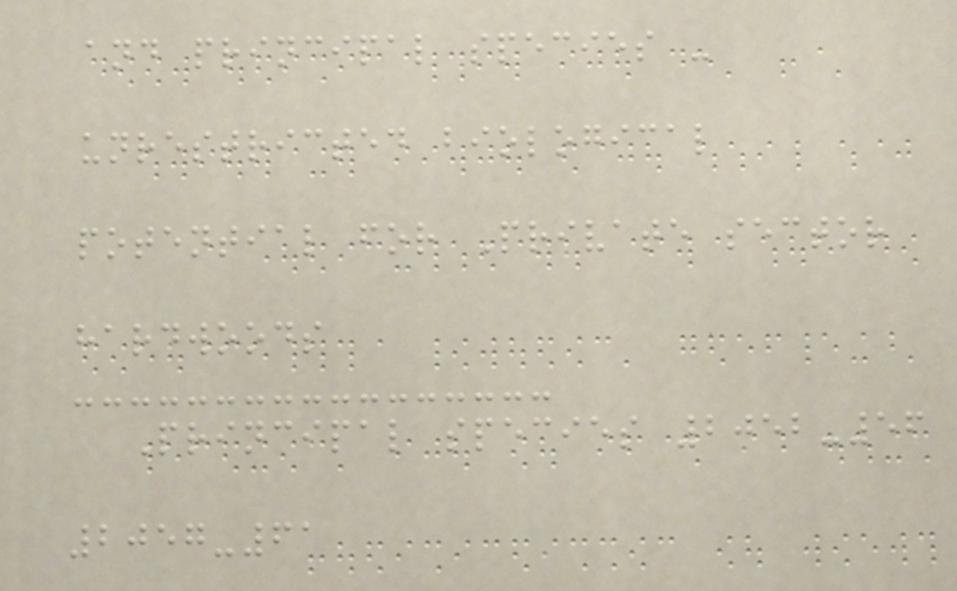and principal species -
unrestricted biological
potential for Private sector
hardwoods
Principal species 2052-56
2057-61
